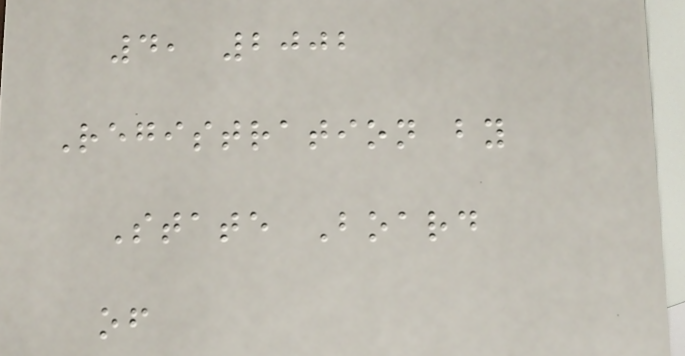4, 2002
Registration by
State Board
of
